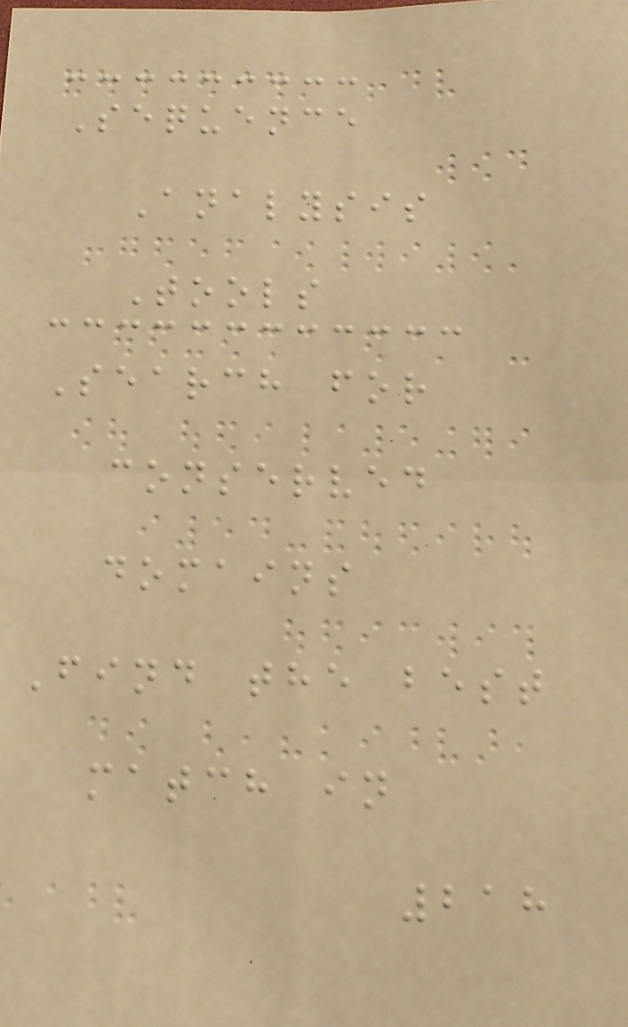Sequence
Analysis
Tools
Search for
conserved
domains
Find the best
match in
218
